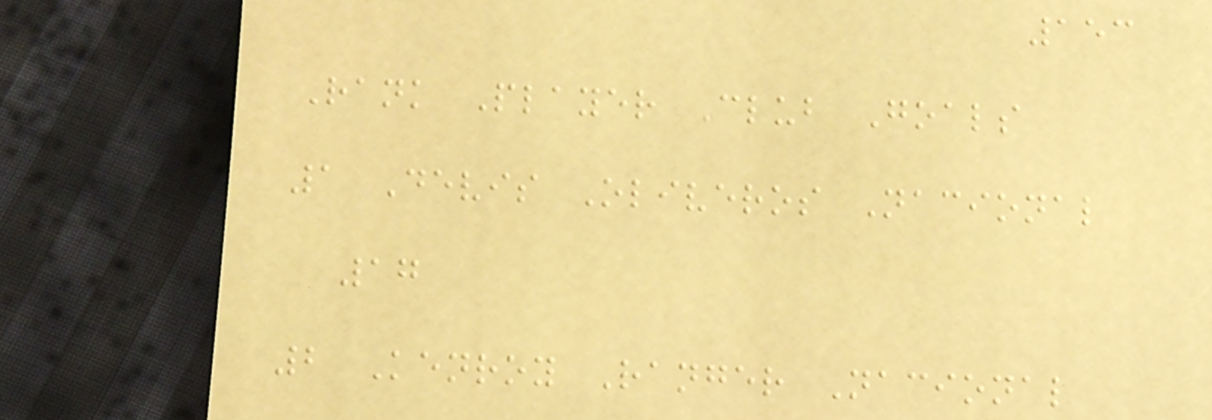153
Rank Player Club Goals
1 Devis Oliveros Nacional
17
2 Kenroy Ranger Nacional
